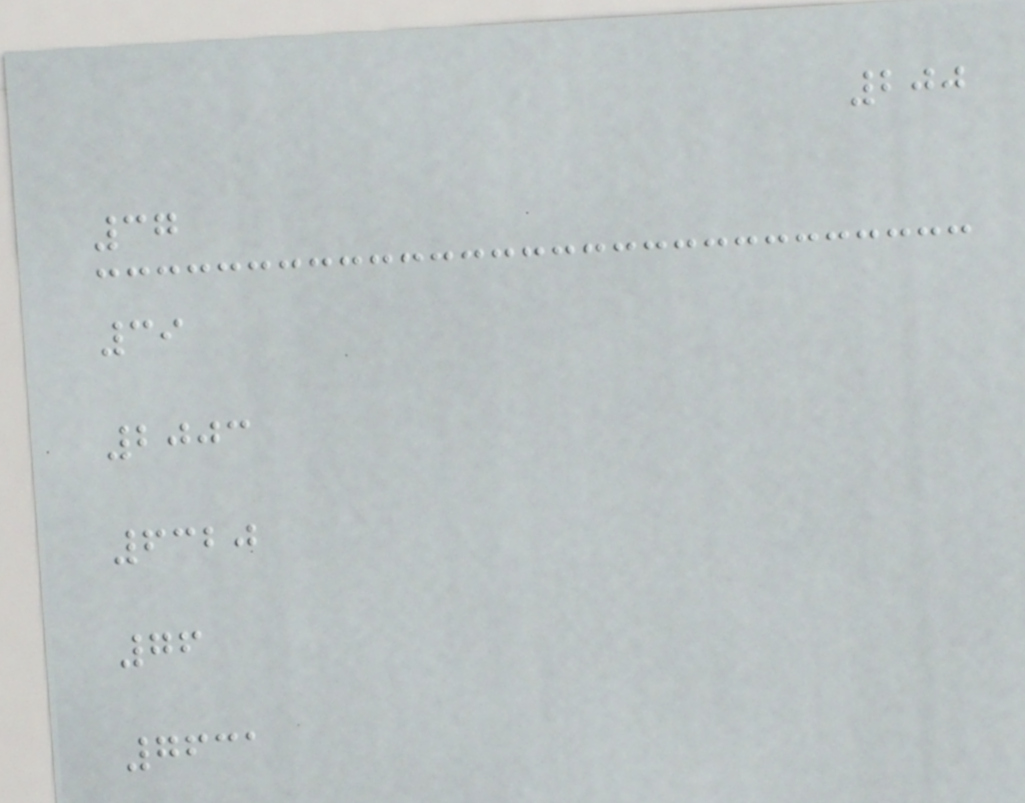200
37
39
2003
6320
76
7631
